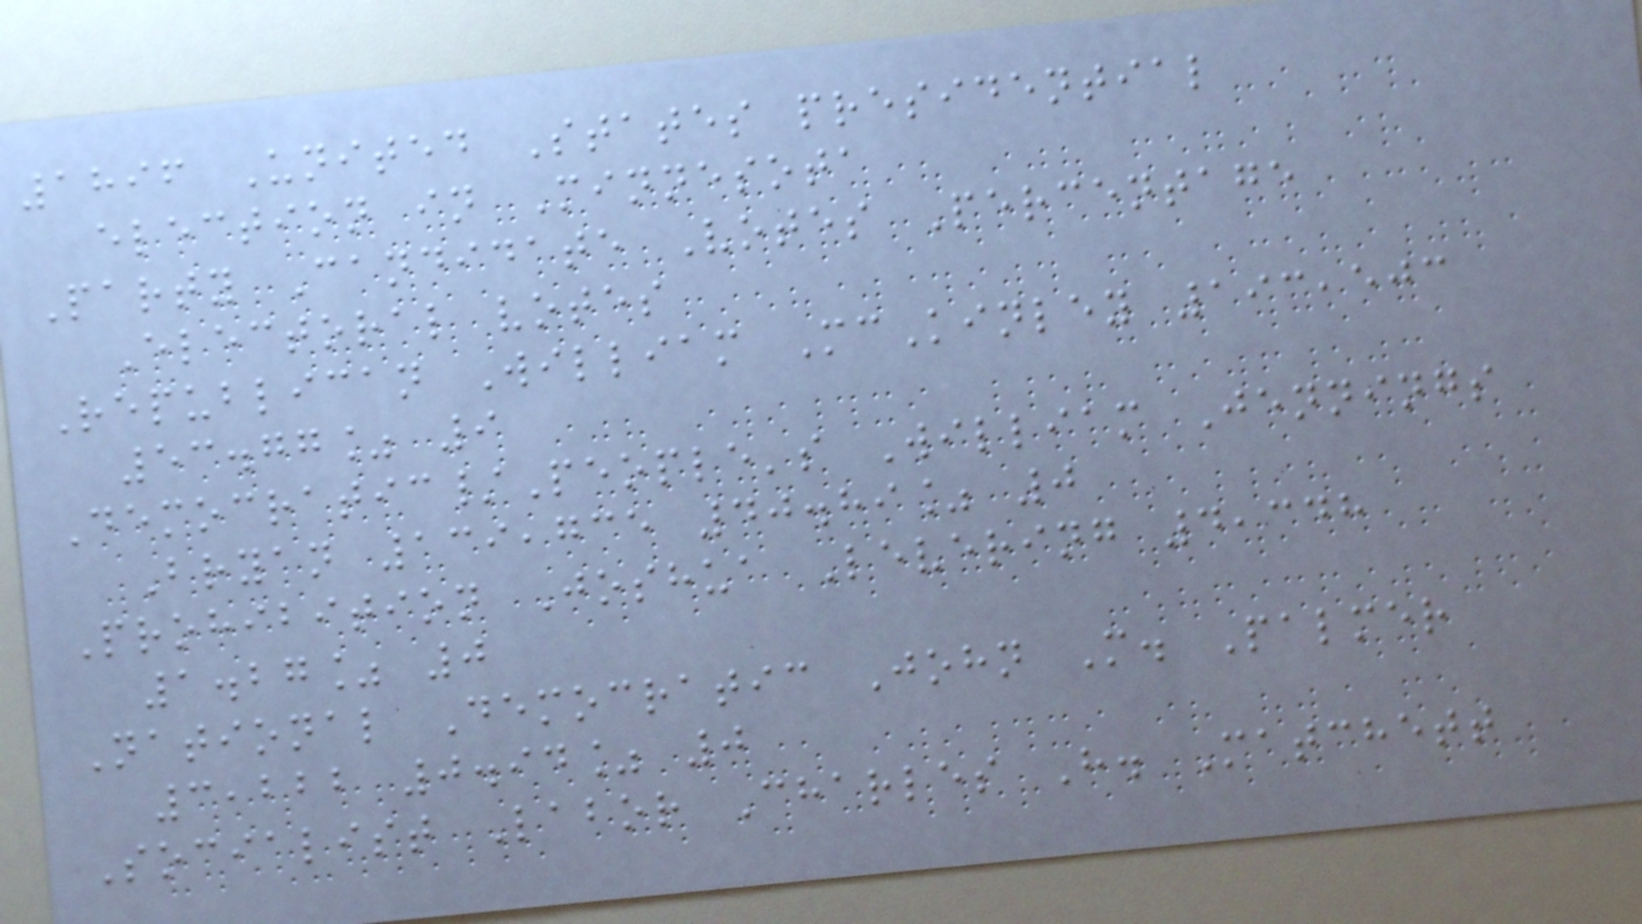1896 United States presidential
election in Minnesota
Party Candidate Votes Percentage
Electoral votes
Republican William McKinley 193,503
53.77% 9
Democratic/People's William Jennings
Bryan 139,735 40.89% 0
Prohibition Joshua Levering 4,348
1.27% 0
National Democratic John M. Palmer
3,222 0.94% 0
Socialist Labor Charles H. Matchett
